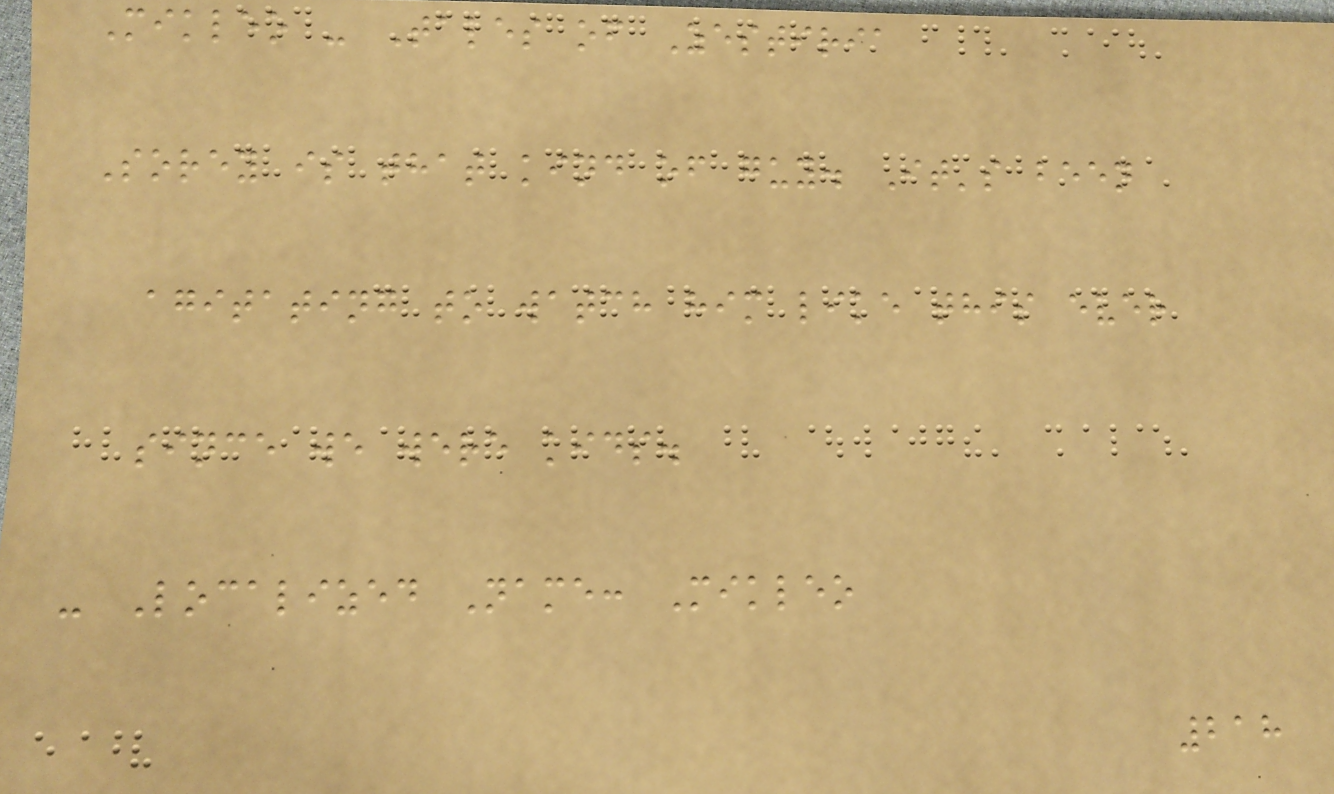Mikleo - Tales of Zestiria
Sorey is that kind of guy. It's been
agitating to watch him like this ever
since we were kids.
- Localized Name: Mikleo
218
